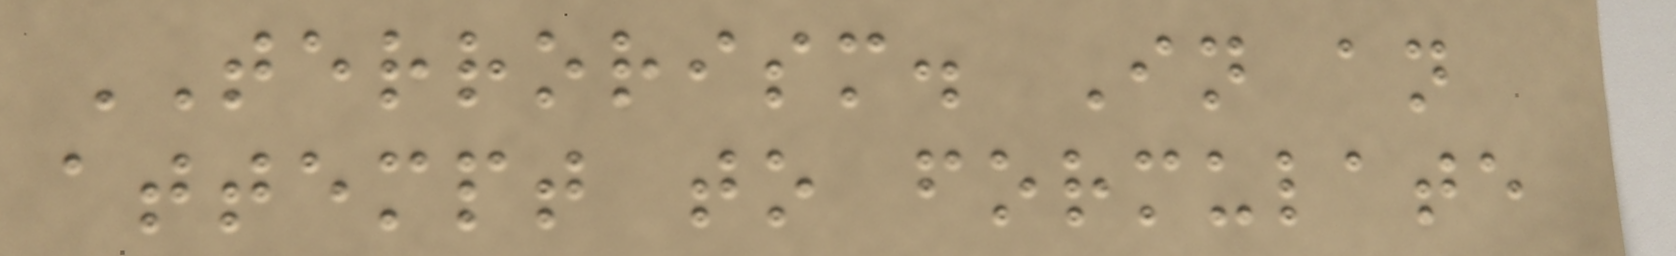TERRORISM. In an
attempt to formulate
